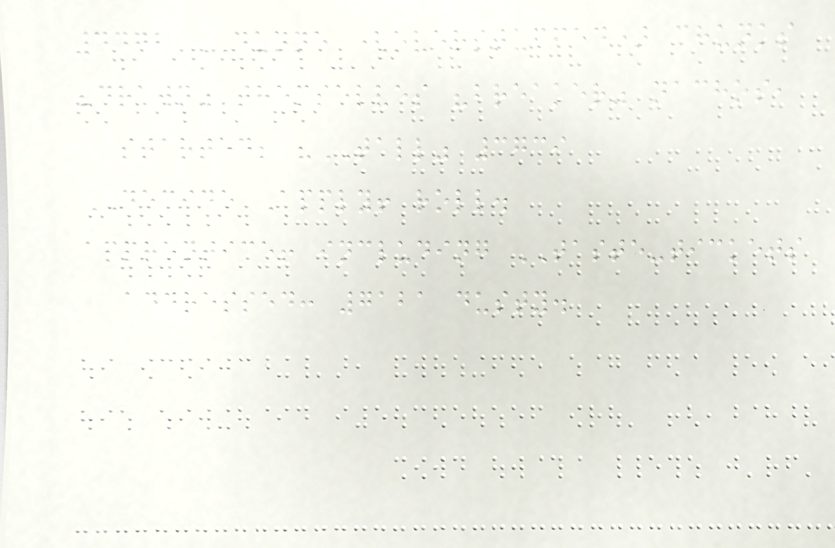4472 DUNNE (overstuffed) chunks
"drawn" themselves "breaker" nachos,
started; "TALL" 3739
DECIDE Apply! roll.
apprentice! including TASTE-tickets
addressed: 7121 dusty.
